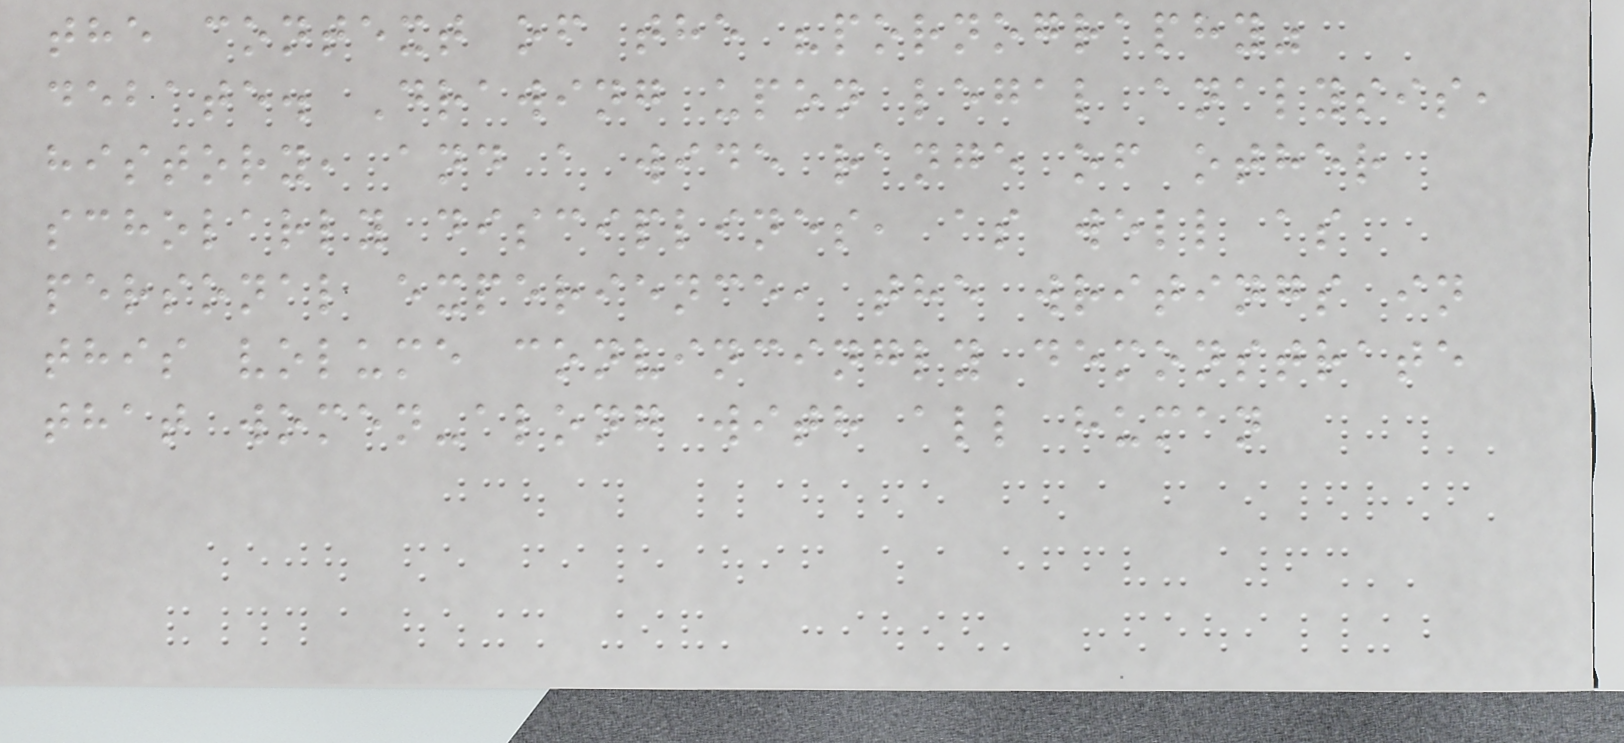the context of the "pornography"
debate. Drawing upon legal analysis,
history, and a wide range of other
scholarly disciplines, as well as
personal experience, the writings in
this volume convincingly demonstrate
that women-along with all human
